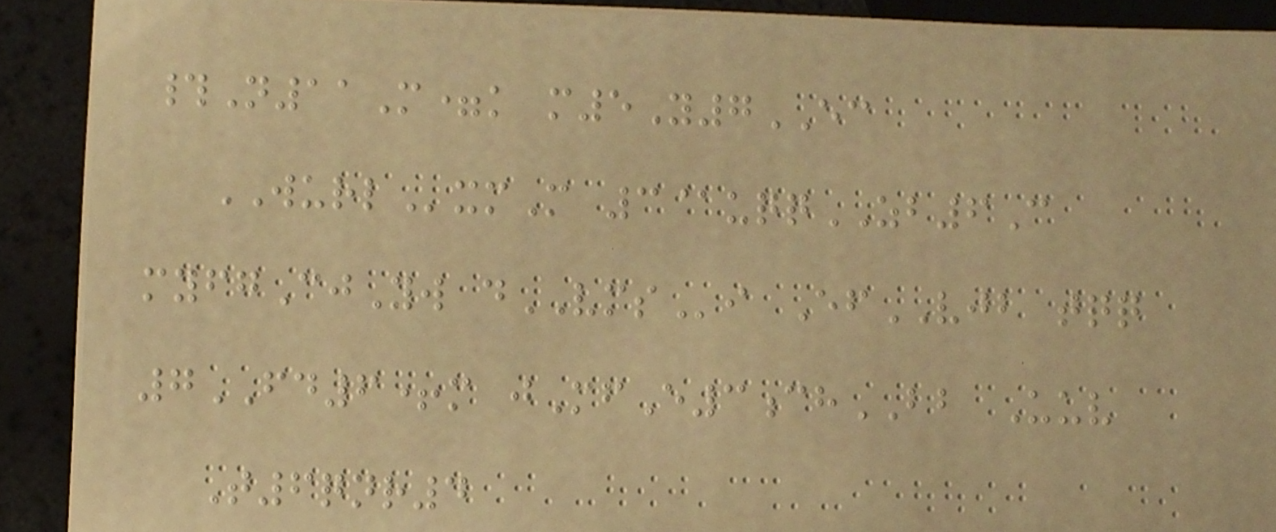#N11M=k m5Y7EC
WURLxmM 3@uqqZB6C
myfgCjYw dVMSi EfVJB tqq
7FD6+m jMfE3chBB Uuv
T6qnr4
